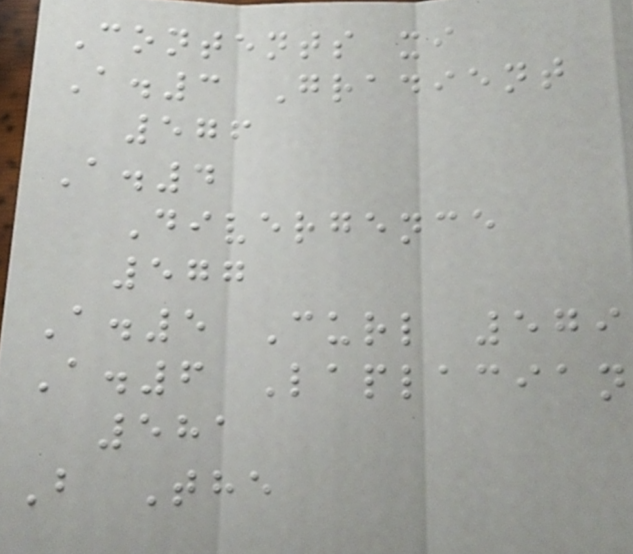Contents xi
A.3 Gradient
576
A.4
Divergence
577
A.5 Curl 579
A.6 Laplacian
581
B The
